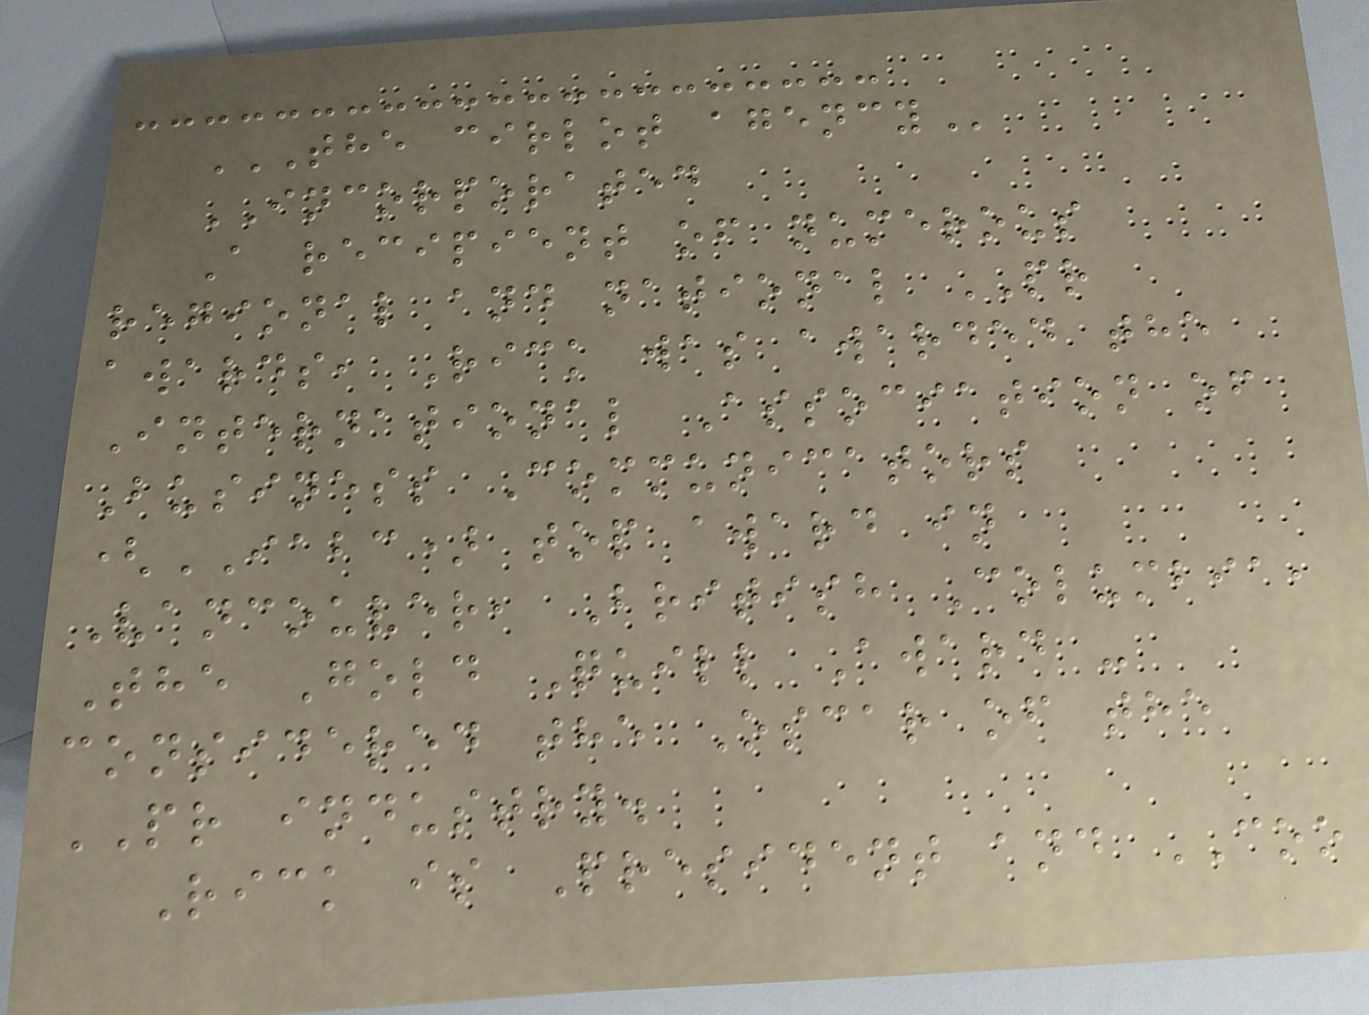THE CIRLOT AGENCY
INCORPORATED
A recipient of numerous
regional and national PR
awards, Rick was awarded the
International Association of
Business Communicators
(IABC) top award in
Vancouver, British Columbia,
The Gold Quill Award -
considered the Oscar of the
PR industry.
Rick is President and COO
